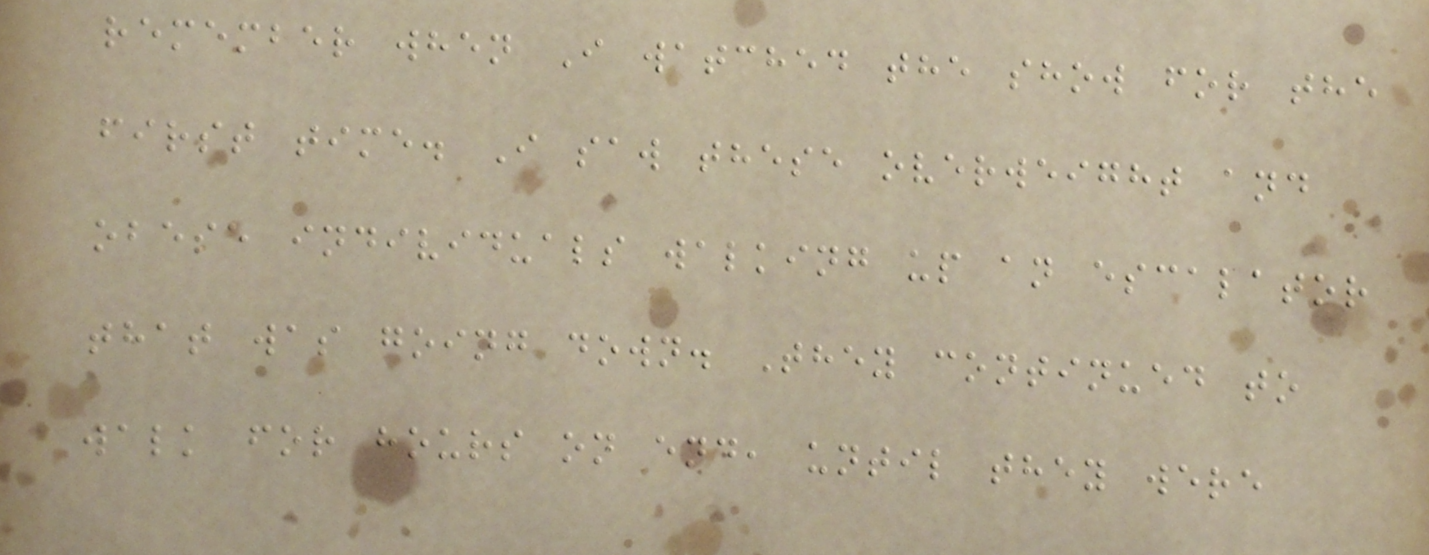remember when I watched the show for the
first time. I saw these overweight and
obese individuals walking up an escalator
that was going down. They continued to
walk for hours on end, until they were
